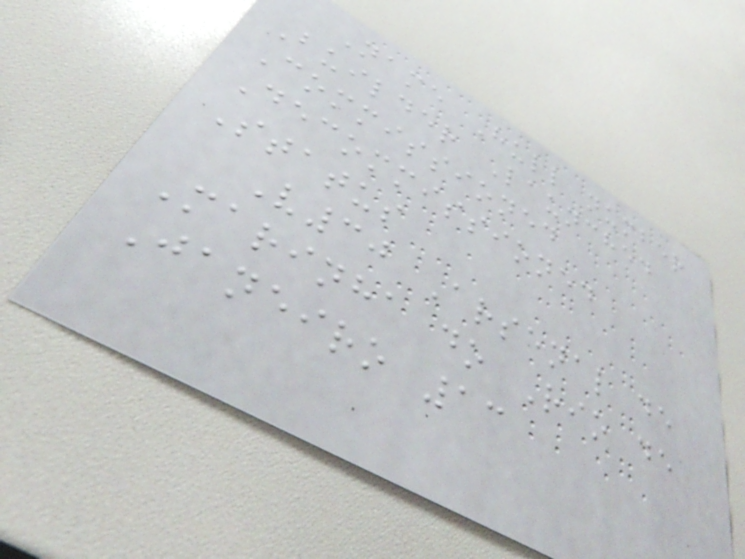Name Hull number
Builder Launched
Commissioned
Decommissioned
Status
V30 Arsenal de
Marinha do Rio de
Janeiro 13
